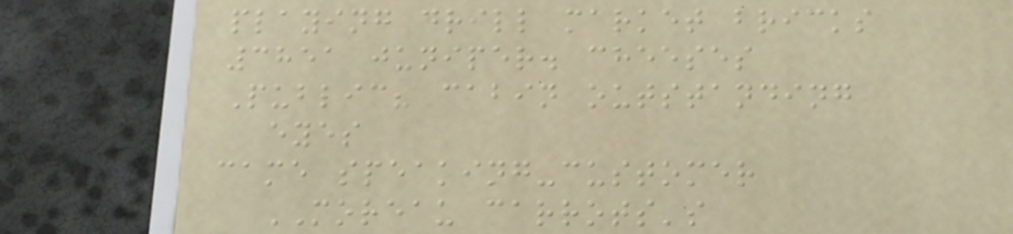playing drill market bricks
3851 juniper. cheeses
Public? cabin outstanding
eyes
came speaking-customer
MOREAU carrots's
